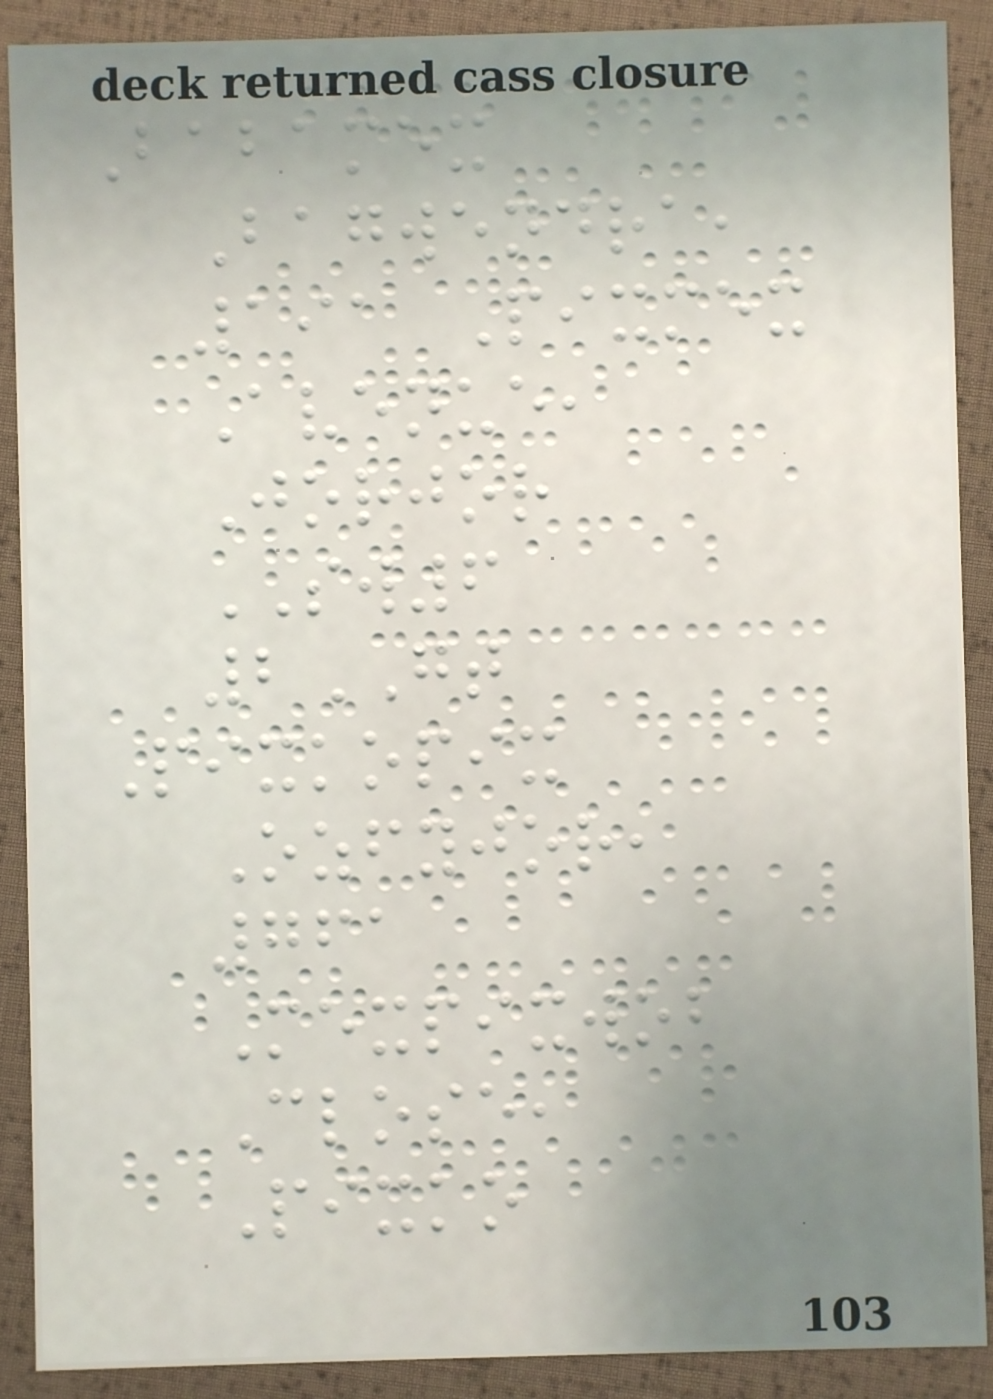Babamex
Bagwendra,
191 Pixmex
Avenue,
Jorjor
SW6
2GT
Pixkopix
Ozfyjor,
761
Mexpixwob
Close,
Pixko
